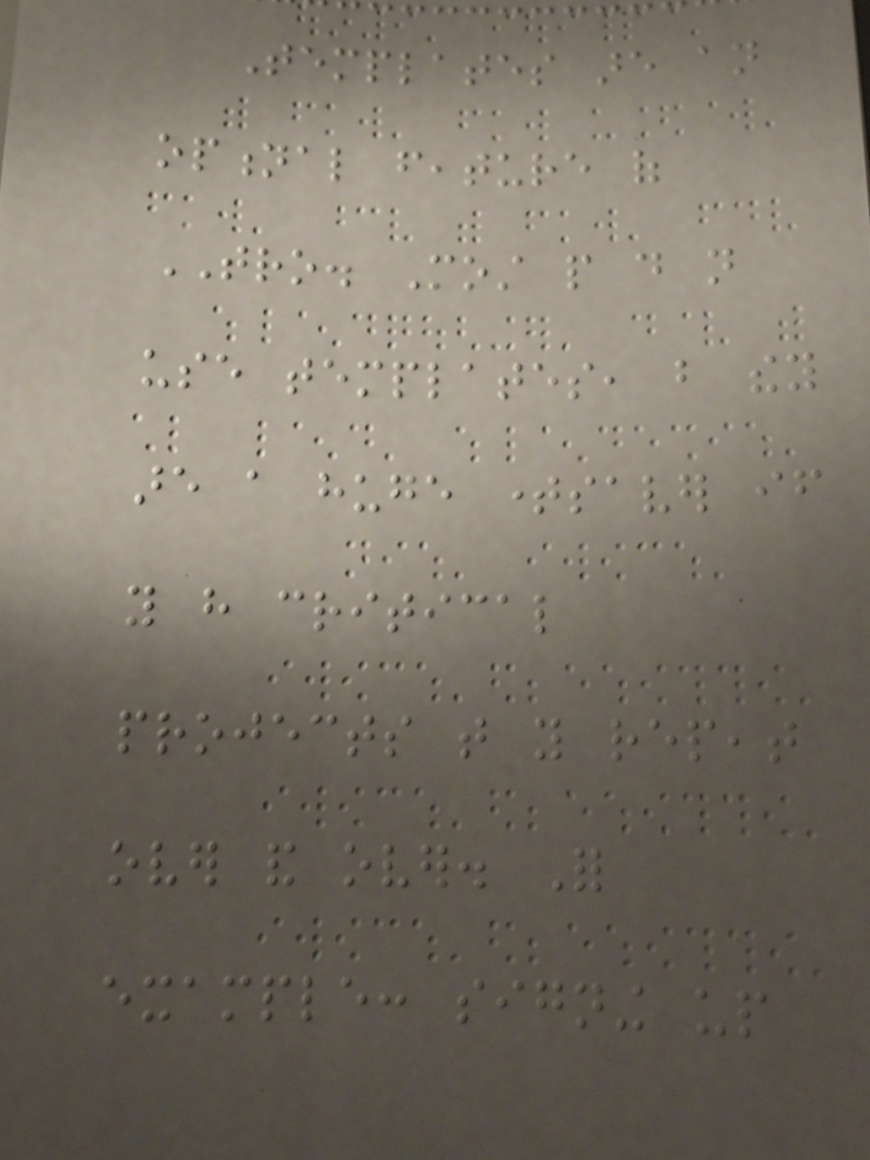Templates are an
optional feature of
TRO. Most people do not
use templates, but they
are a huge timesaver if
you have critical
projects that you repeat
over and over. For
example: signing up
